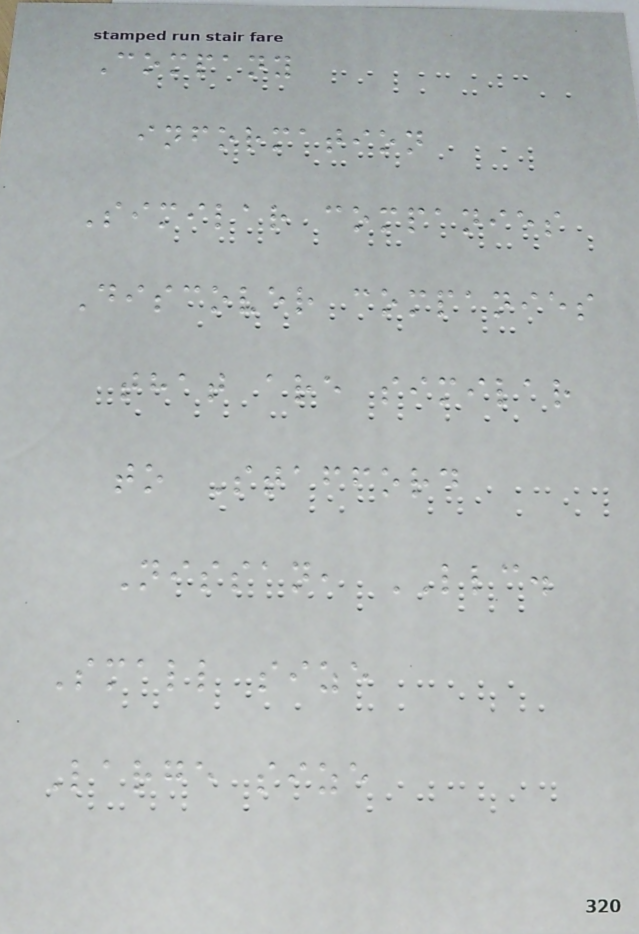Company
information
Similar companies
Discover companies
that are similar
to Stafford
Nissan, LLC.
Small size
Large size
